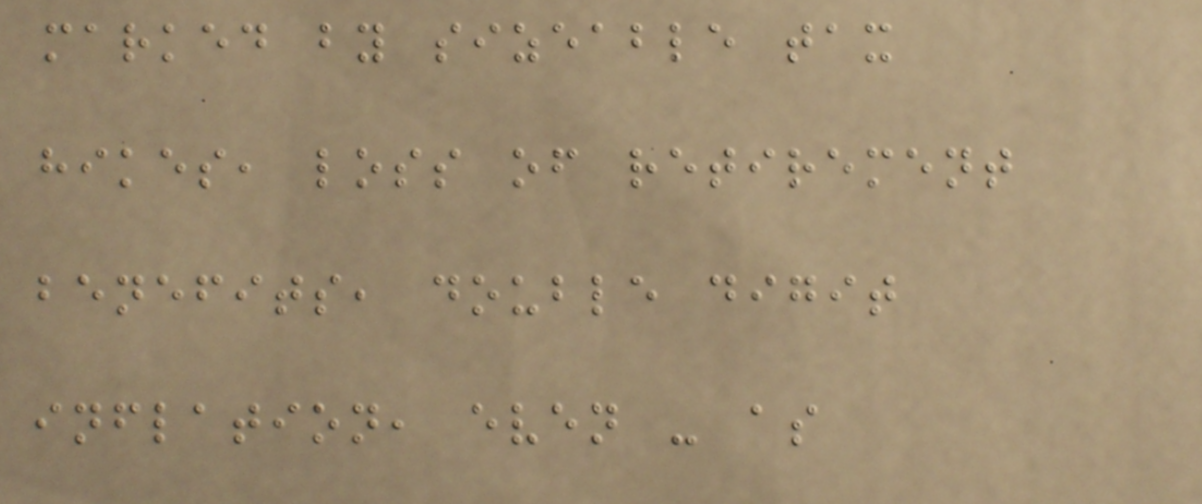marked by sizeable tax
hikes, loss of retirement
benefits, double digit
inflation, even - as
